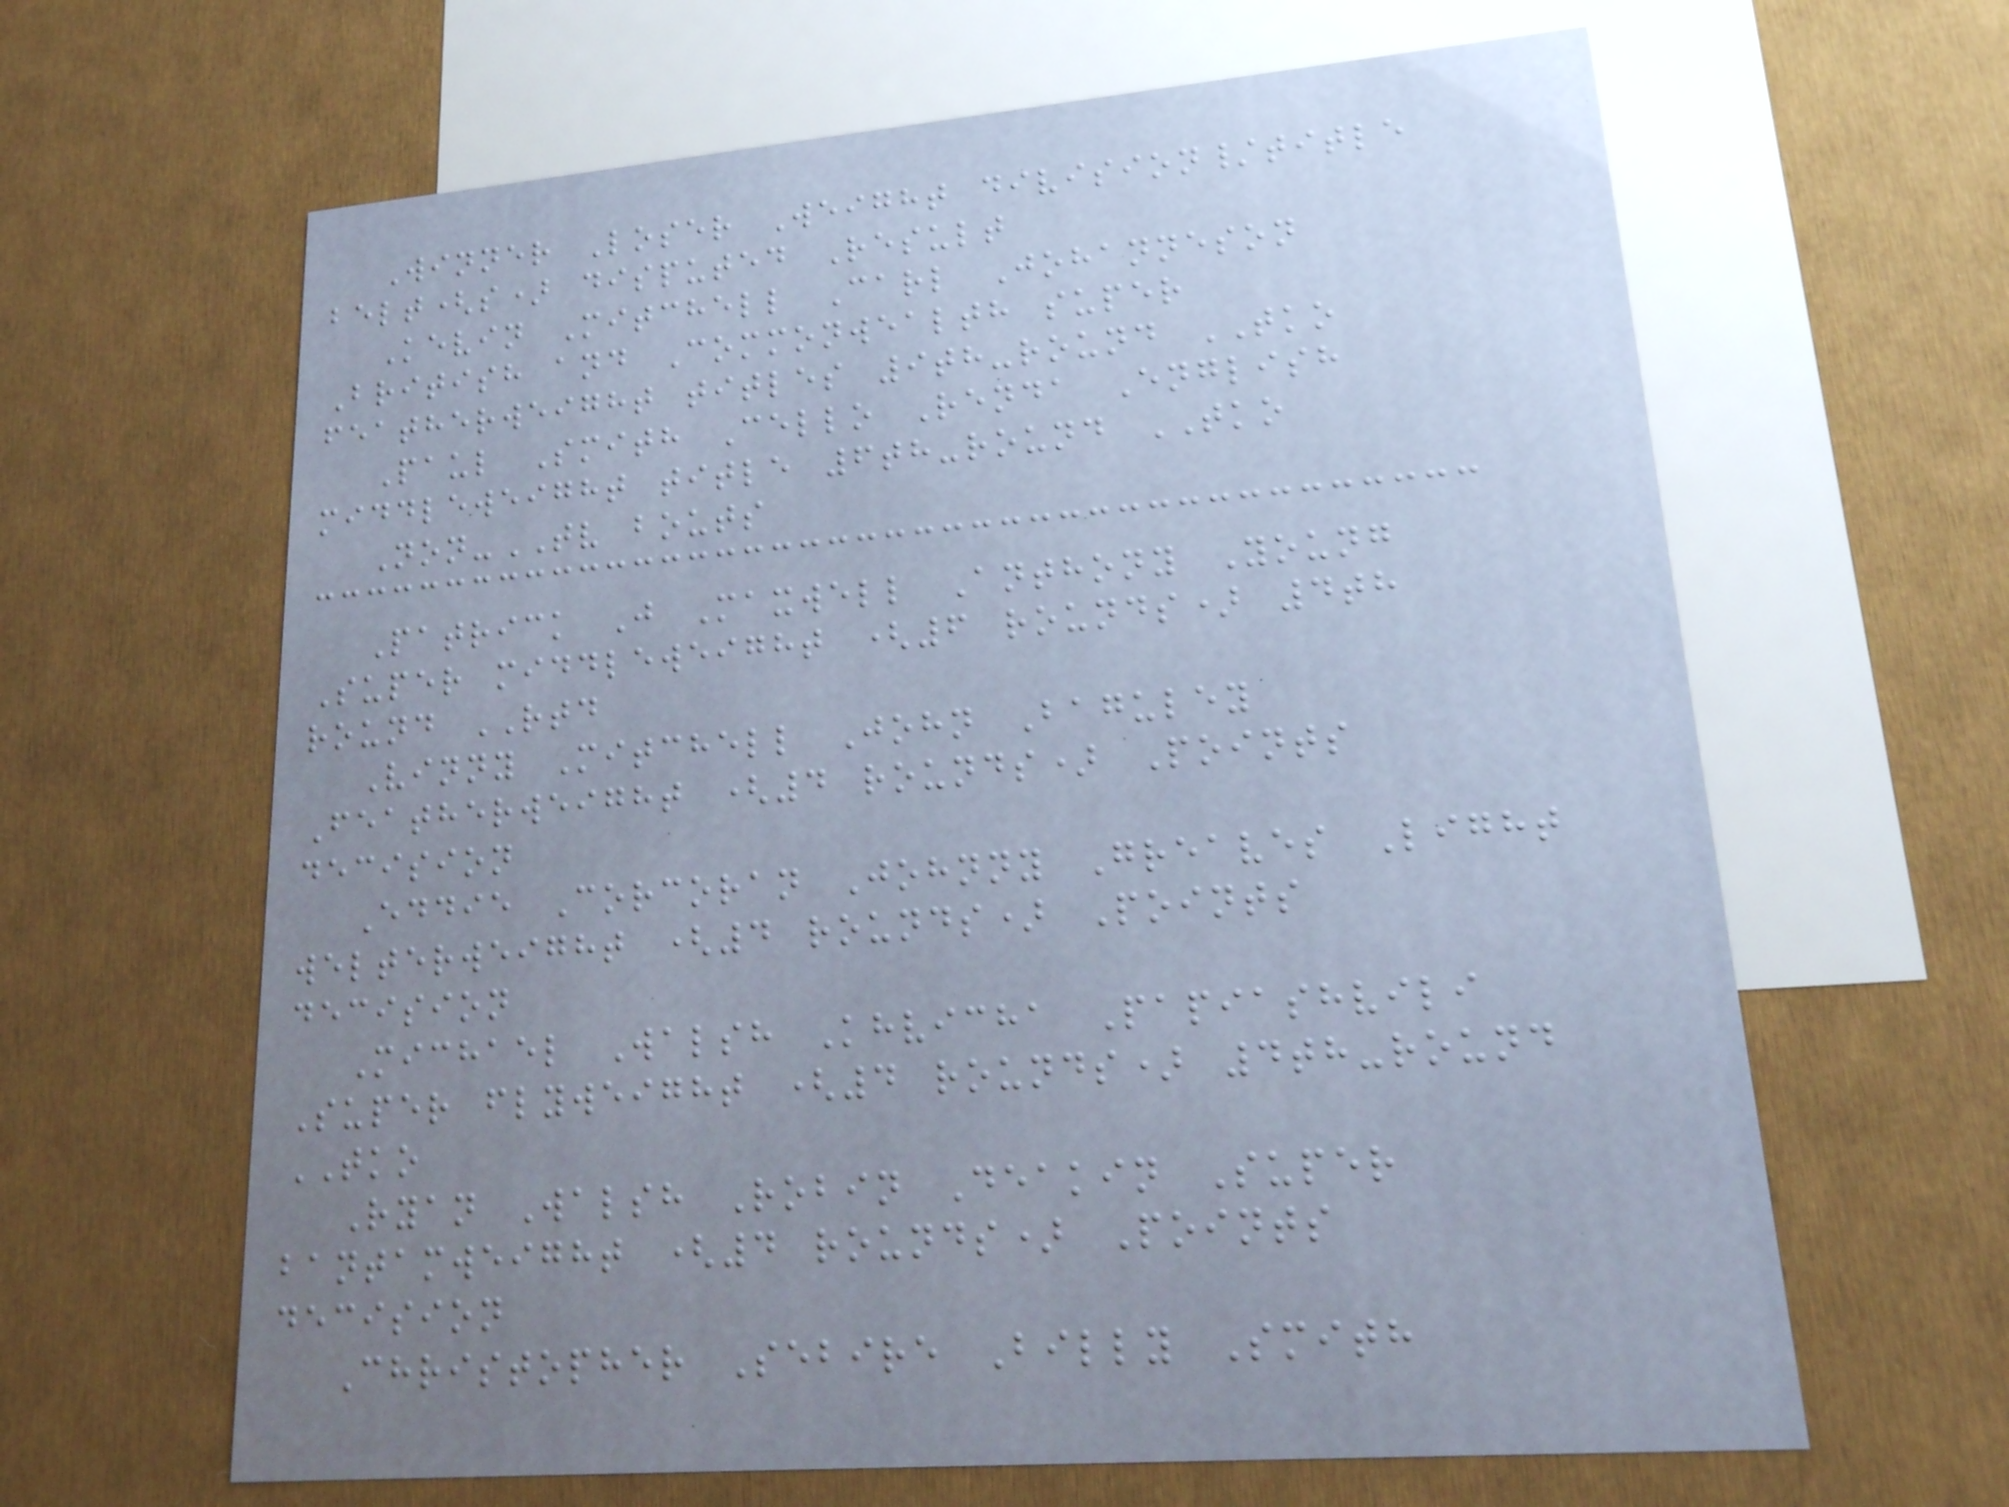Winner Loser Weight division/title
belt(s) disputed Result
Kevin Mitchell Carl Johanneson
British and Commonwealth super
featherweight titles 9th-round TKO
Paul Smith Cello Renda English
middleweight title 6th-round TKO
Non-TV bouts
Patrick J Maxwell Anthony Young
Super middleweight (6 rounds) 4th
round RTD
Vinny Mitchell John Baguley
Featherweight (4 rounds) Points
decision
Eddie Corcoran Johnny Greaves Light
welterweight (4 rounds) Points
decision
Michael Walsh Khvicha Papiashvili
Super flyweight (4 rounds) 4th-round
TKO
Ryan Walsh Robin Deakin Super
bantamweight (4 rounds) Points
decision
Christopher Sebire Billy Smith
